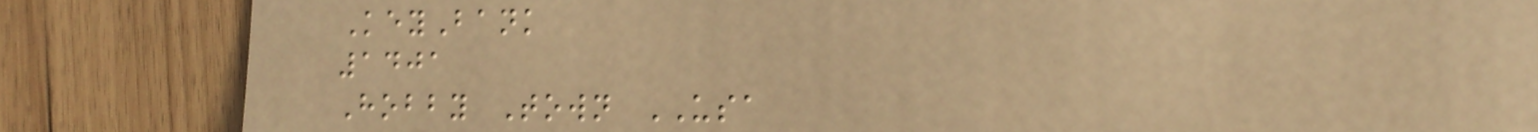KeyBank
1401
Hobby Town USA
